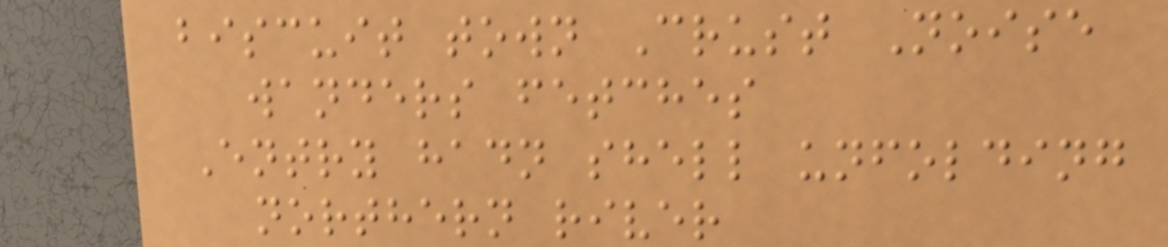biscuit town Crust Noise
wanders fetches
Entry hadn shell unfolding
northern river
